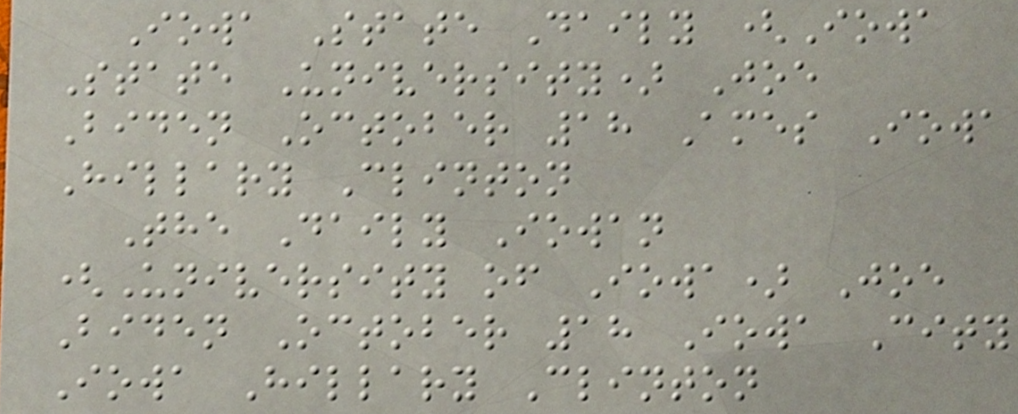Iowa State Daily (Iowa
State University) Joe
Biden October 18 Ames Iowa
Hillary Clinton
The Daily Iowan
(University of Iowa) Joe
Biden October 18 Iowa City
Iowa Hillary Clinton
